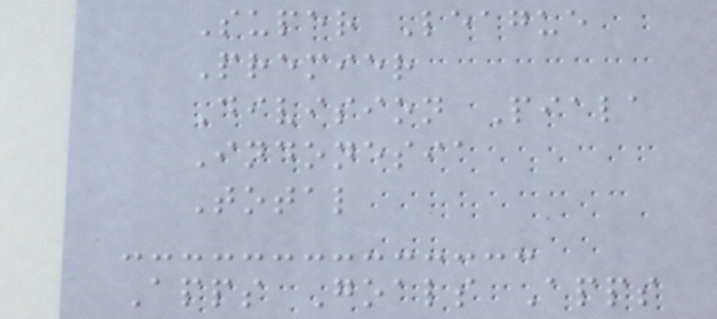Super League
Premier
Division Piala
Indonesia
Total
Apps Goals Apps
